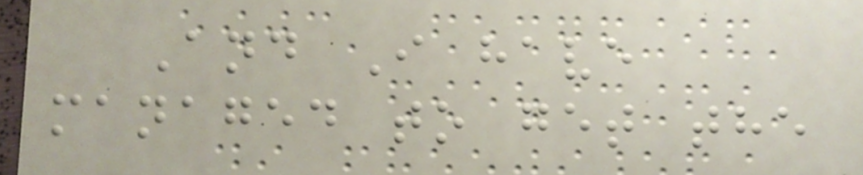And I have
managed to get the
